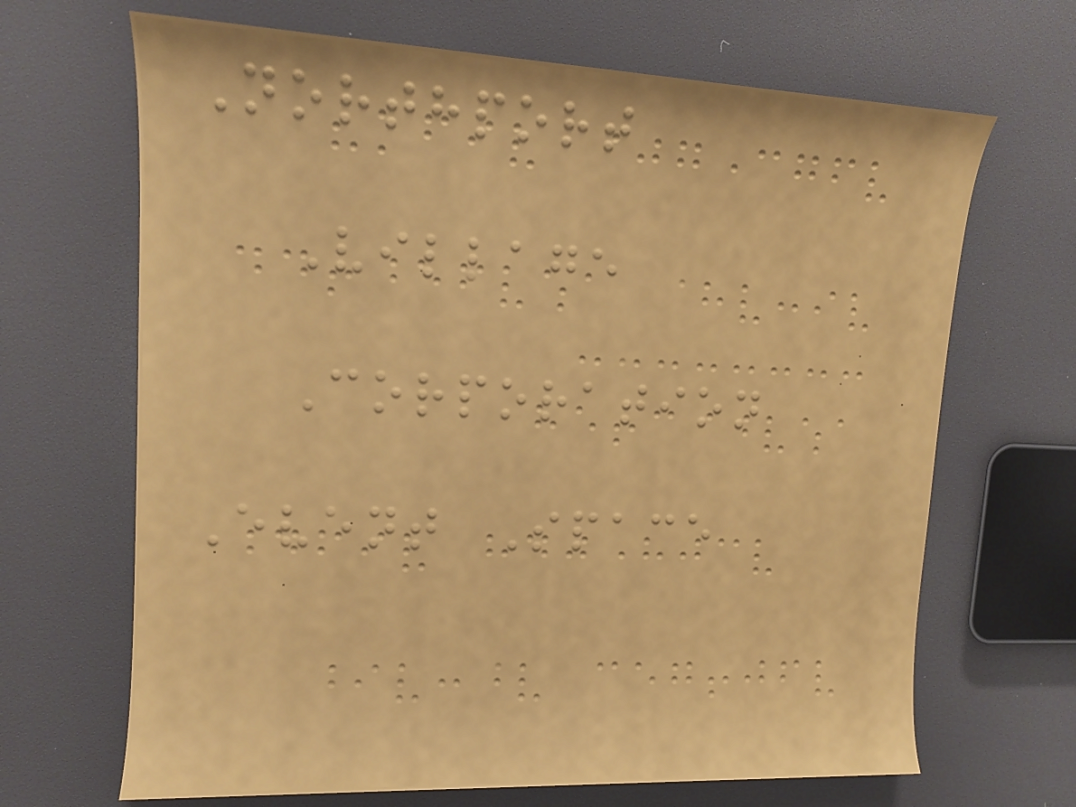Northport
Village
Corporation
Event Space
